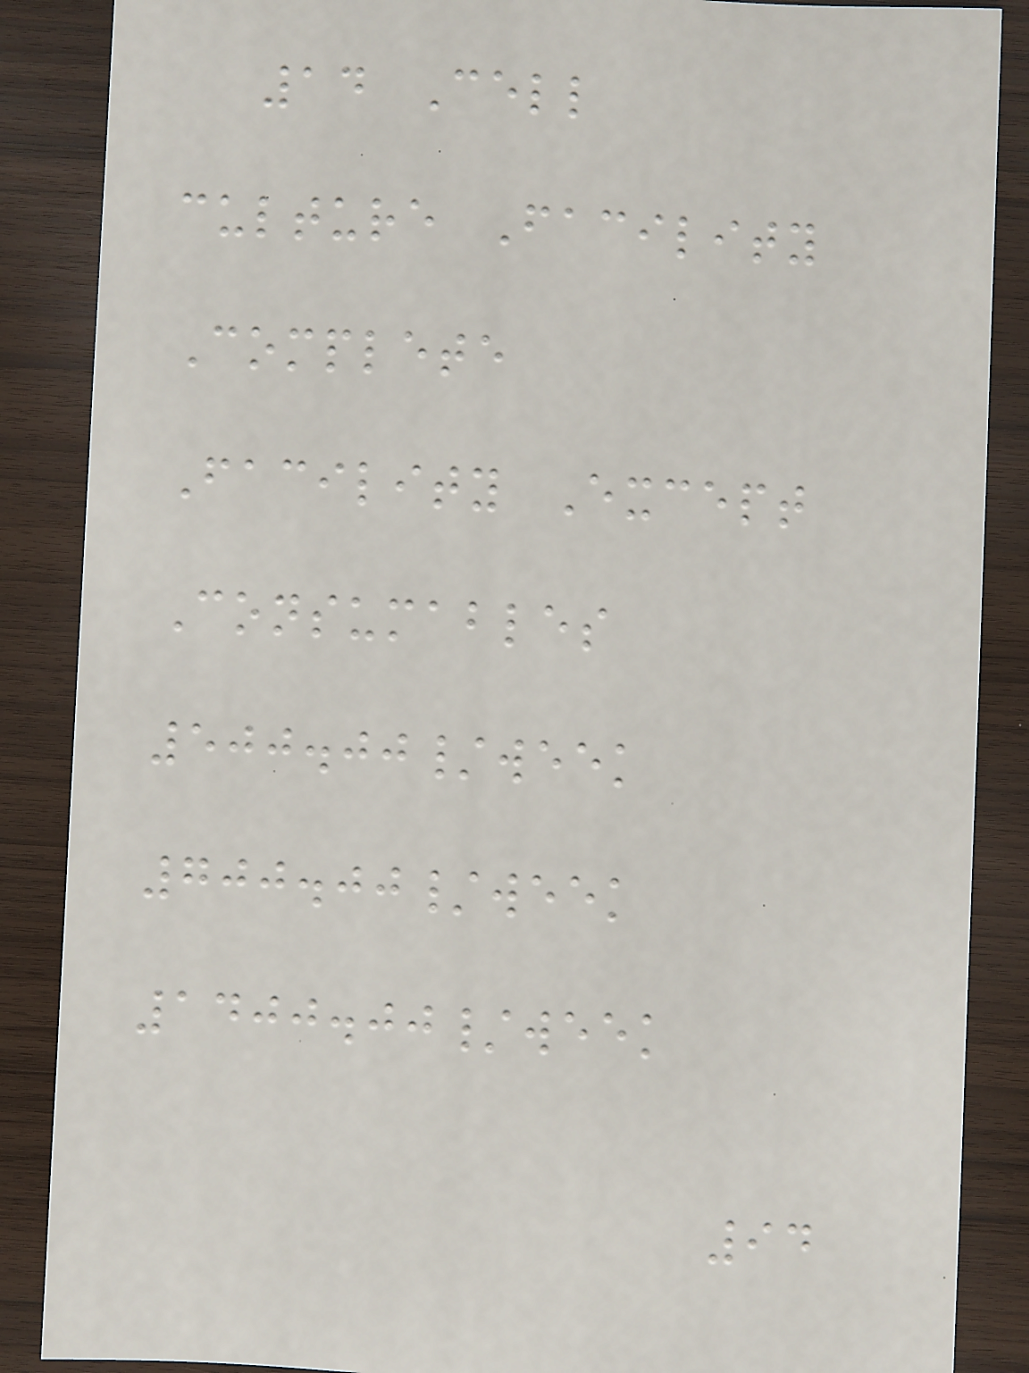14 Cell
culture Facility
Complete
Facility Except
Consumables
500.00/week
700.00/week
1400.00/week
94
